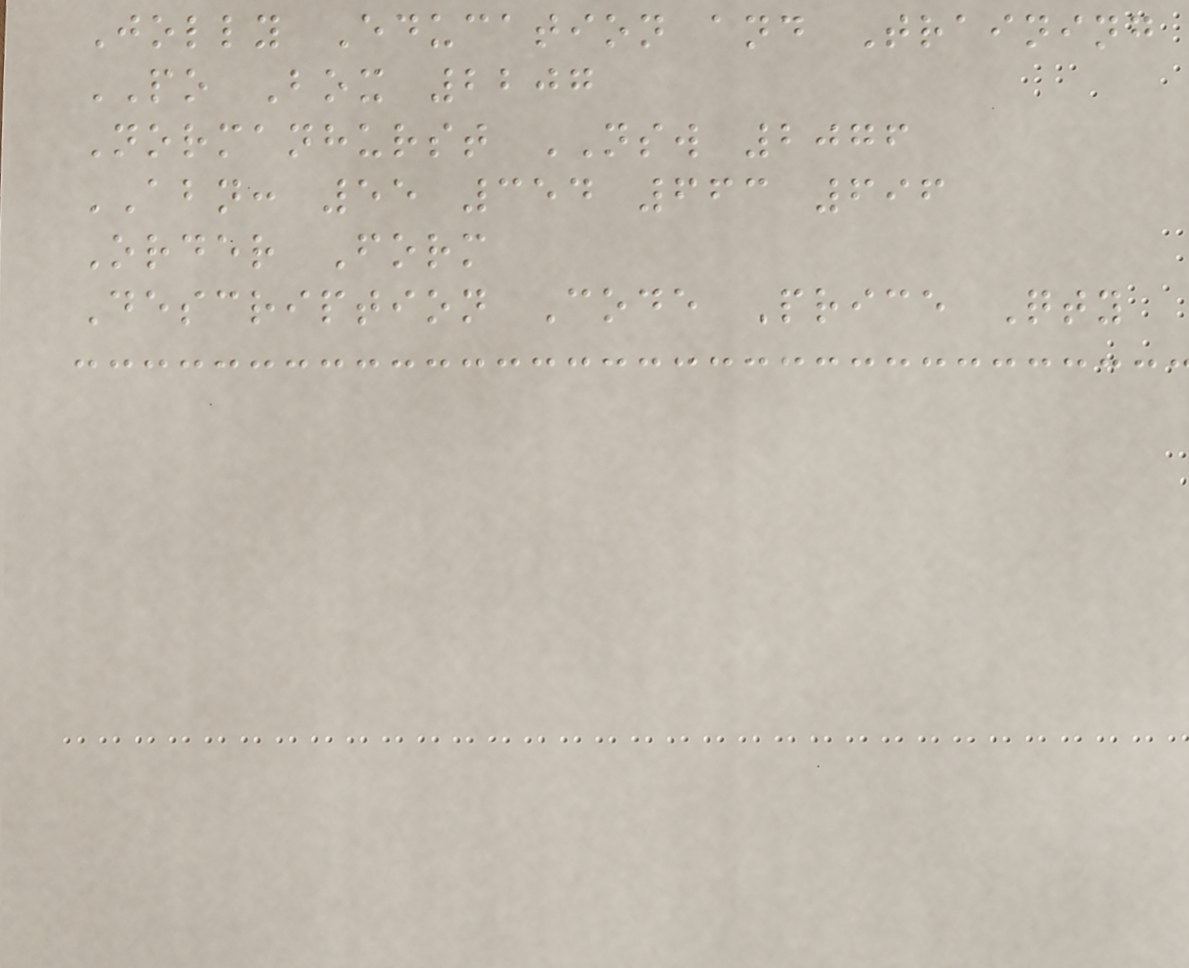Jolly Education and Training
PO Box 2207
Normanhurst NSW 2076
ABN: 55 354 663 696
Order Form
Description Code Price Qty
